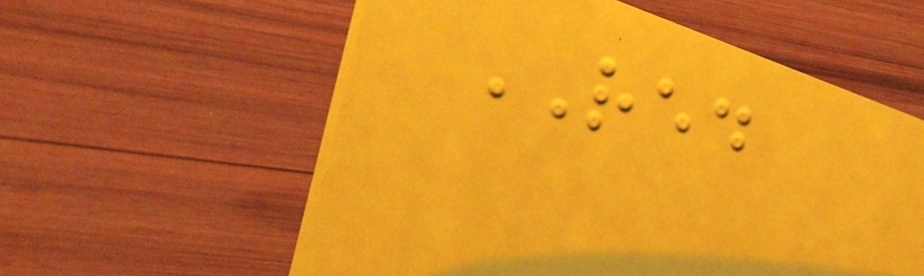RED
